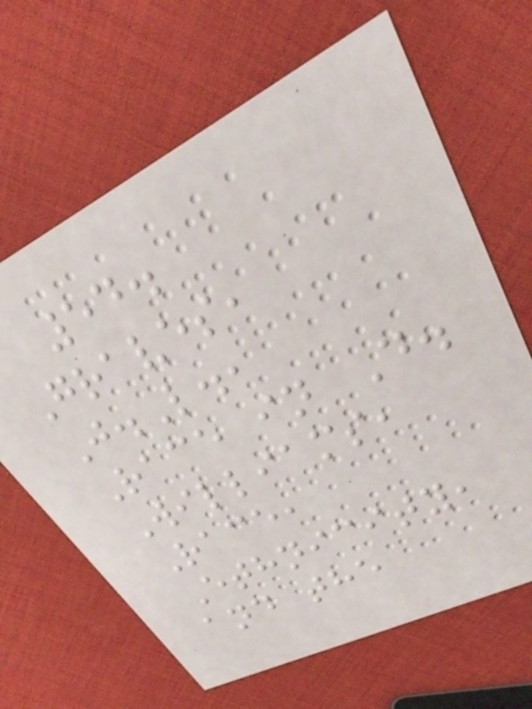54.
Graves,
J.L.,
Race in D.
Williams,
Race,
Ethnicity,
and the
